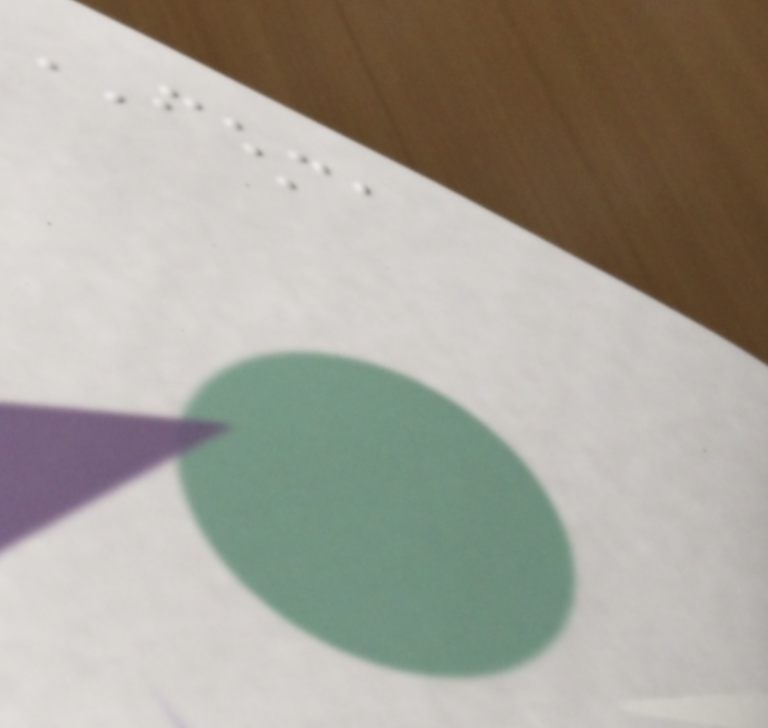FEMA
